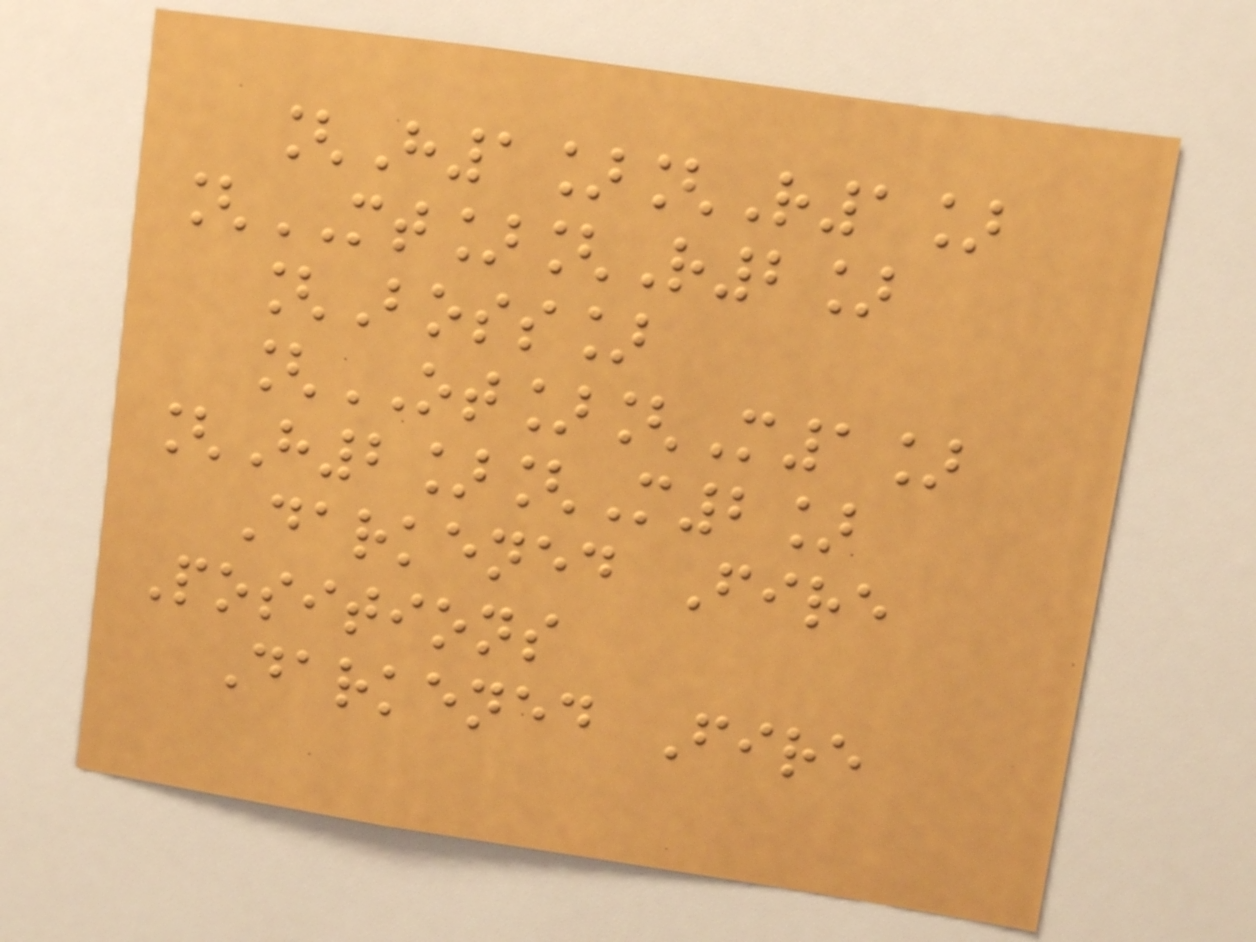[H1][R1]
[MT][R2]
[Boss]
[OT][M1]
[H2][M2]
Darkened Fire
Positions
Darkened Fire
